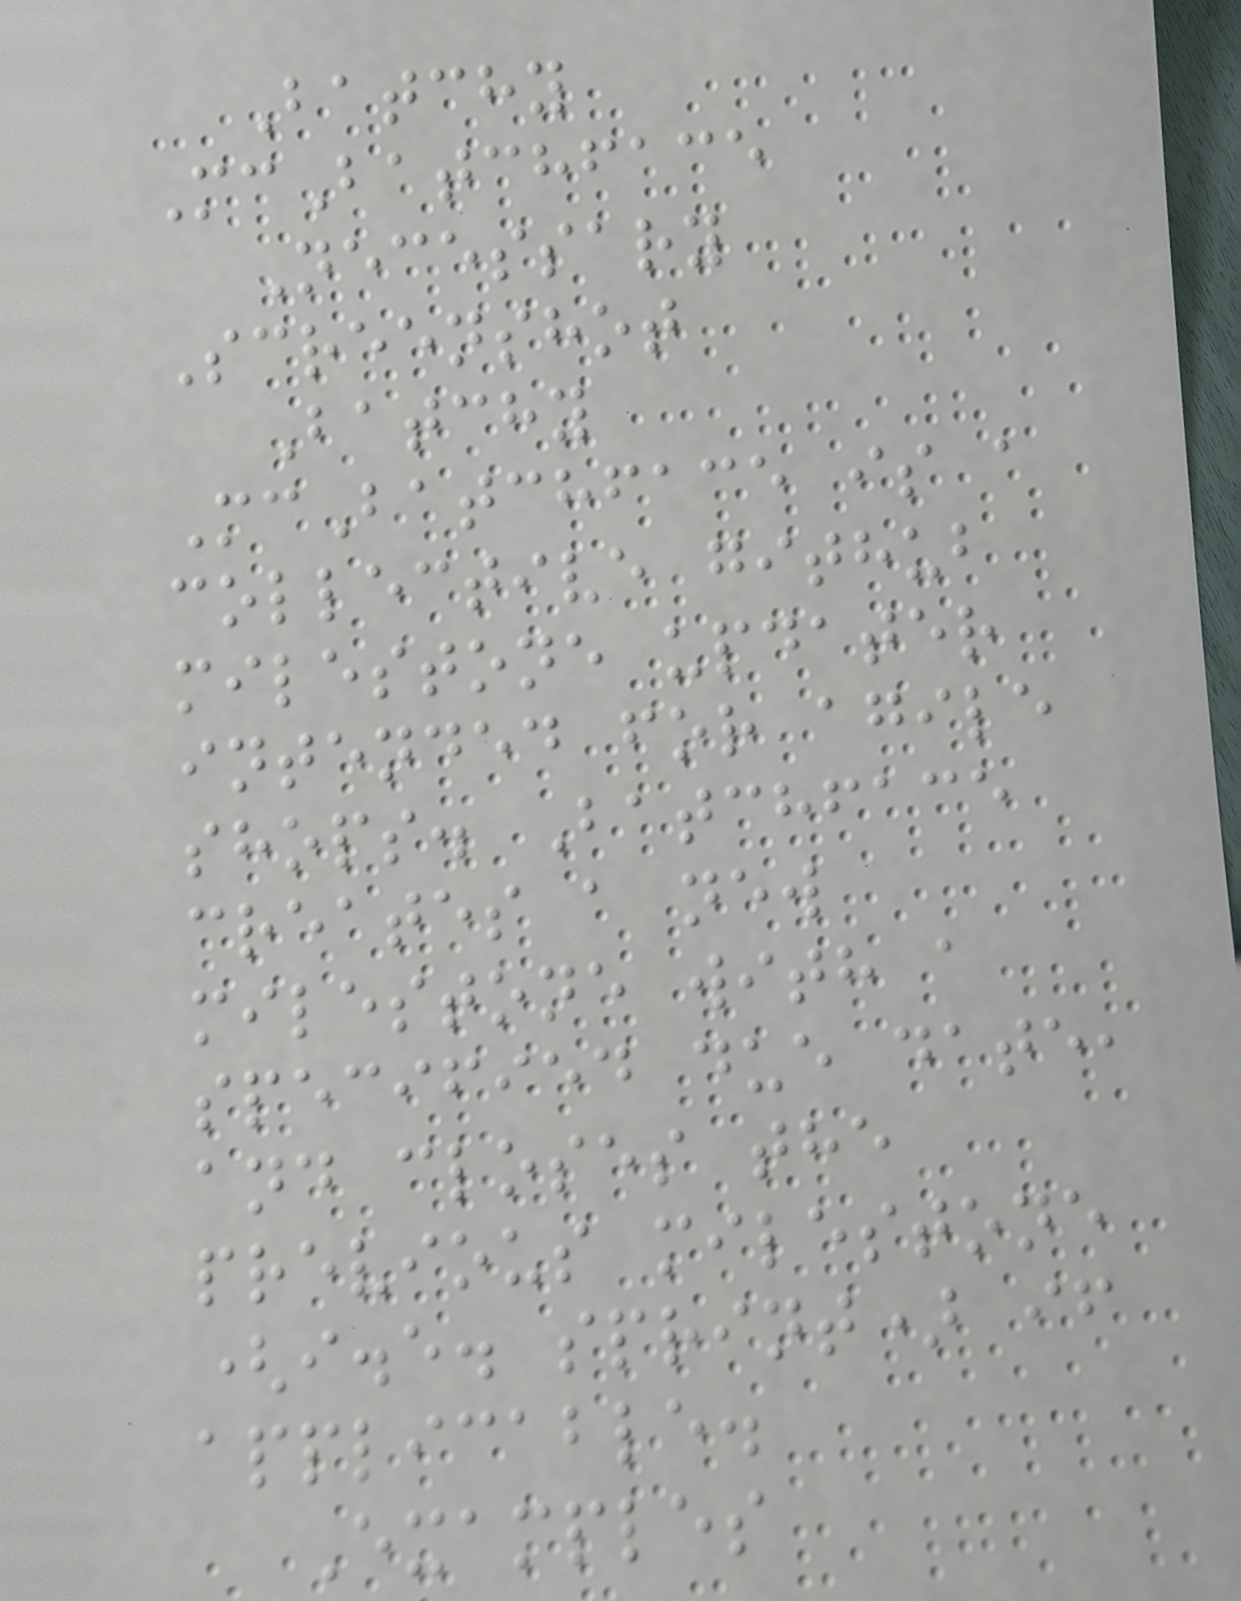Batchy
McBatchface
Necessary
Screenshot
Batchy
McBatchface is a
collective github
milestone updater
intended for agile
shops. Batchface
creates a new
milestone with a
specified due date,
and closes the
previous milestone
(i.e. sprint) if
applicable.
Examples
